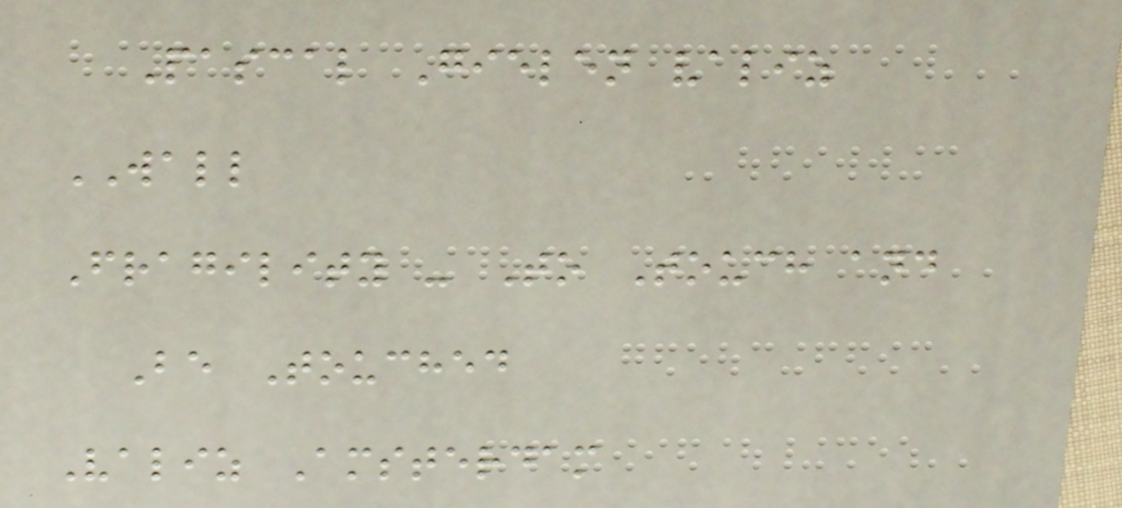Pascal Gielen valiz
WALL
Fragility - To Touch and
Be Touched
Valiz Amsterdam
